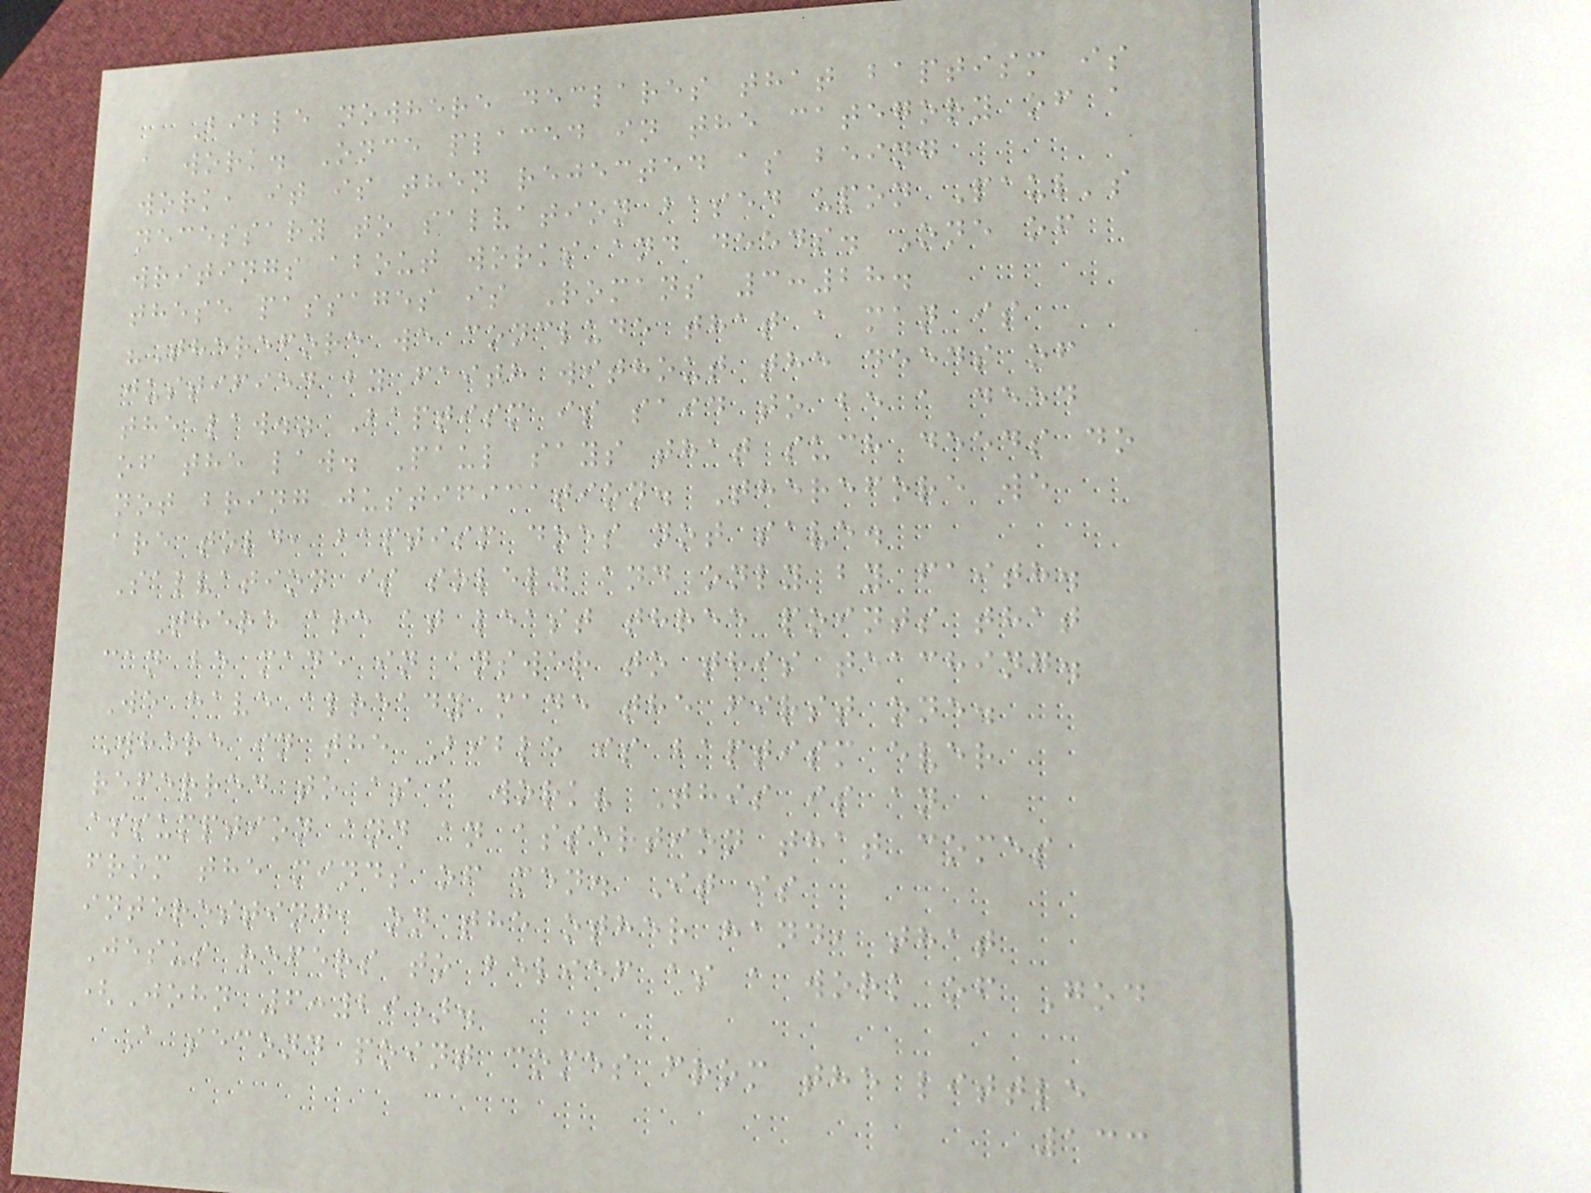Bible nowhere declares that baptism is
a work. Once placed in the category of a
work, it is then rejected as being
necessary to salvation based upon Paul's
writings about works and deeds. One of
these passages is Romans 3:28.
"Therefore we conclude that a man is
justified by faith without the deeds of
the law." Baptism is said to be a deed
of the law. Paul says that such deeds do
not bring justification. Therefore we
are told, baptism does not save.
Salvation is solely and only by faith.
There are at least three points that
can be made in answer to this teaching.
We have already made the first one.
Where in the Bible is baptism ever
referred to as a work? This is an
assumption and an assertion that comes
from the minds of men. It is
interesting, on the other hand, that
Jesus refers to belief as a work of God
(John 6:29).
A second point comes from the little
133
